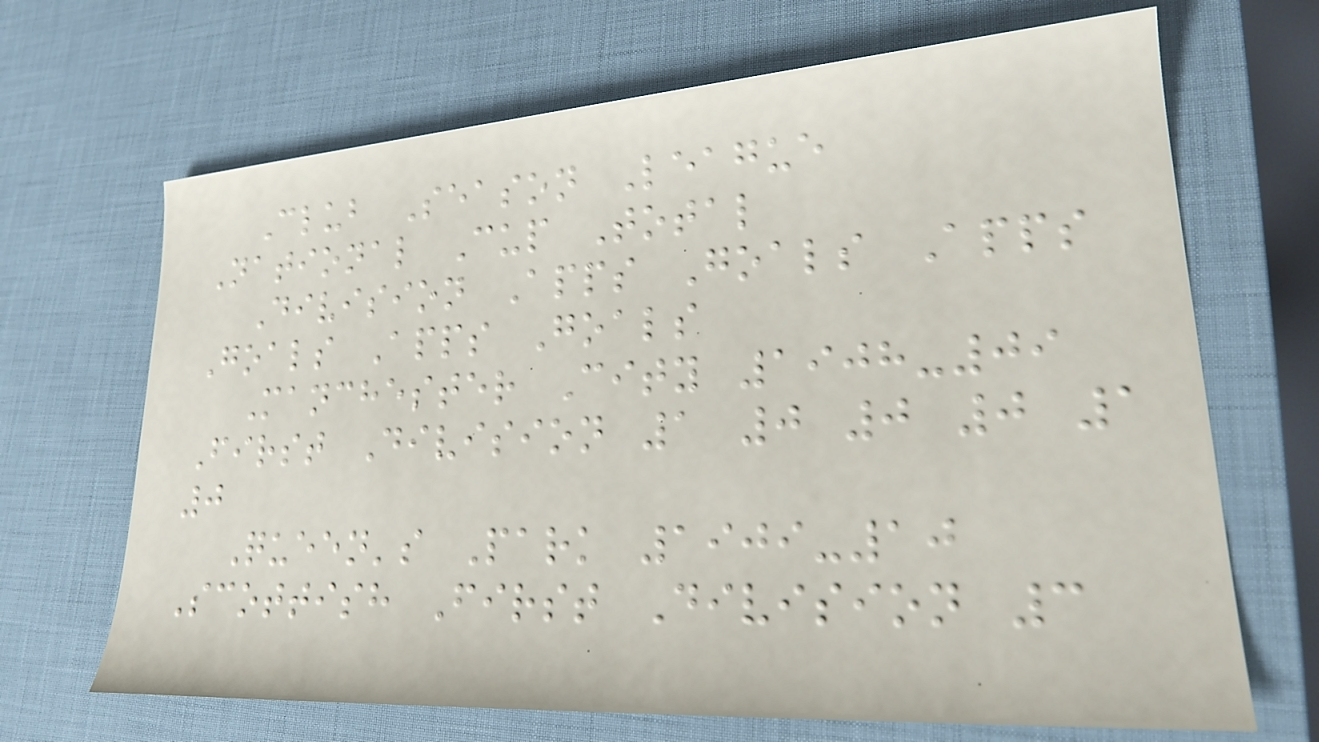Club Season League
National Cup Total
Division Apps Goals Apps
Goals Apps Goals
Manchester City 1908-09
First Division 1 0 0 0 1
0
Queen's Park 1909-10
Scottish First Division 3
